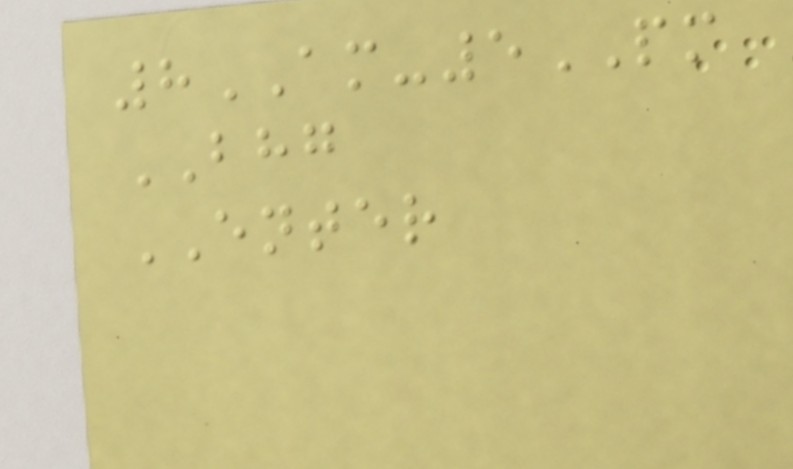8AM-5PM
BHG
ENTER
